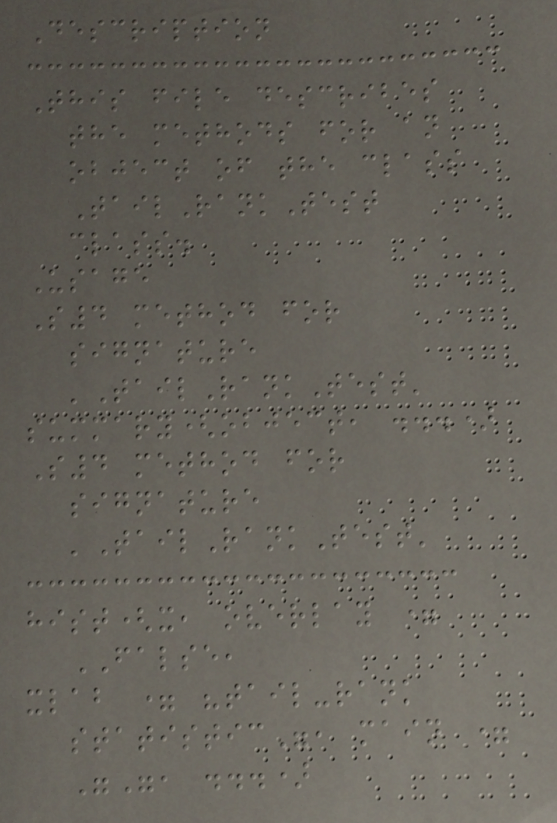Description
This file describes
the methods for an
object of the class
TailRankTest
class.
Usage
S4 method for
signature
'TailRankTest'
summary(object, ...)
S4 method for
signature
'TailRankTest'
hist(x, overlay =
FALSE,
xlab = "tail-rank
statistic", main =
"", ...)
